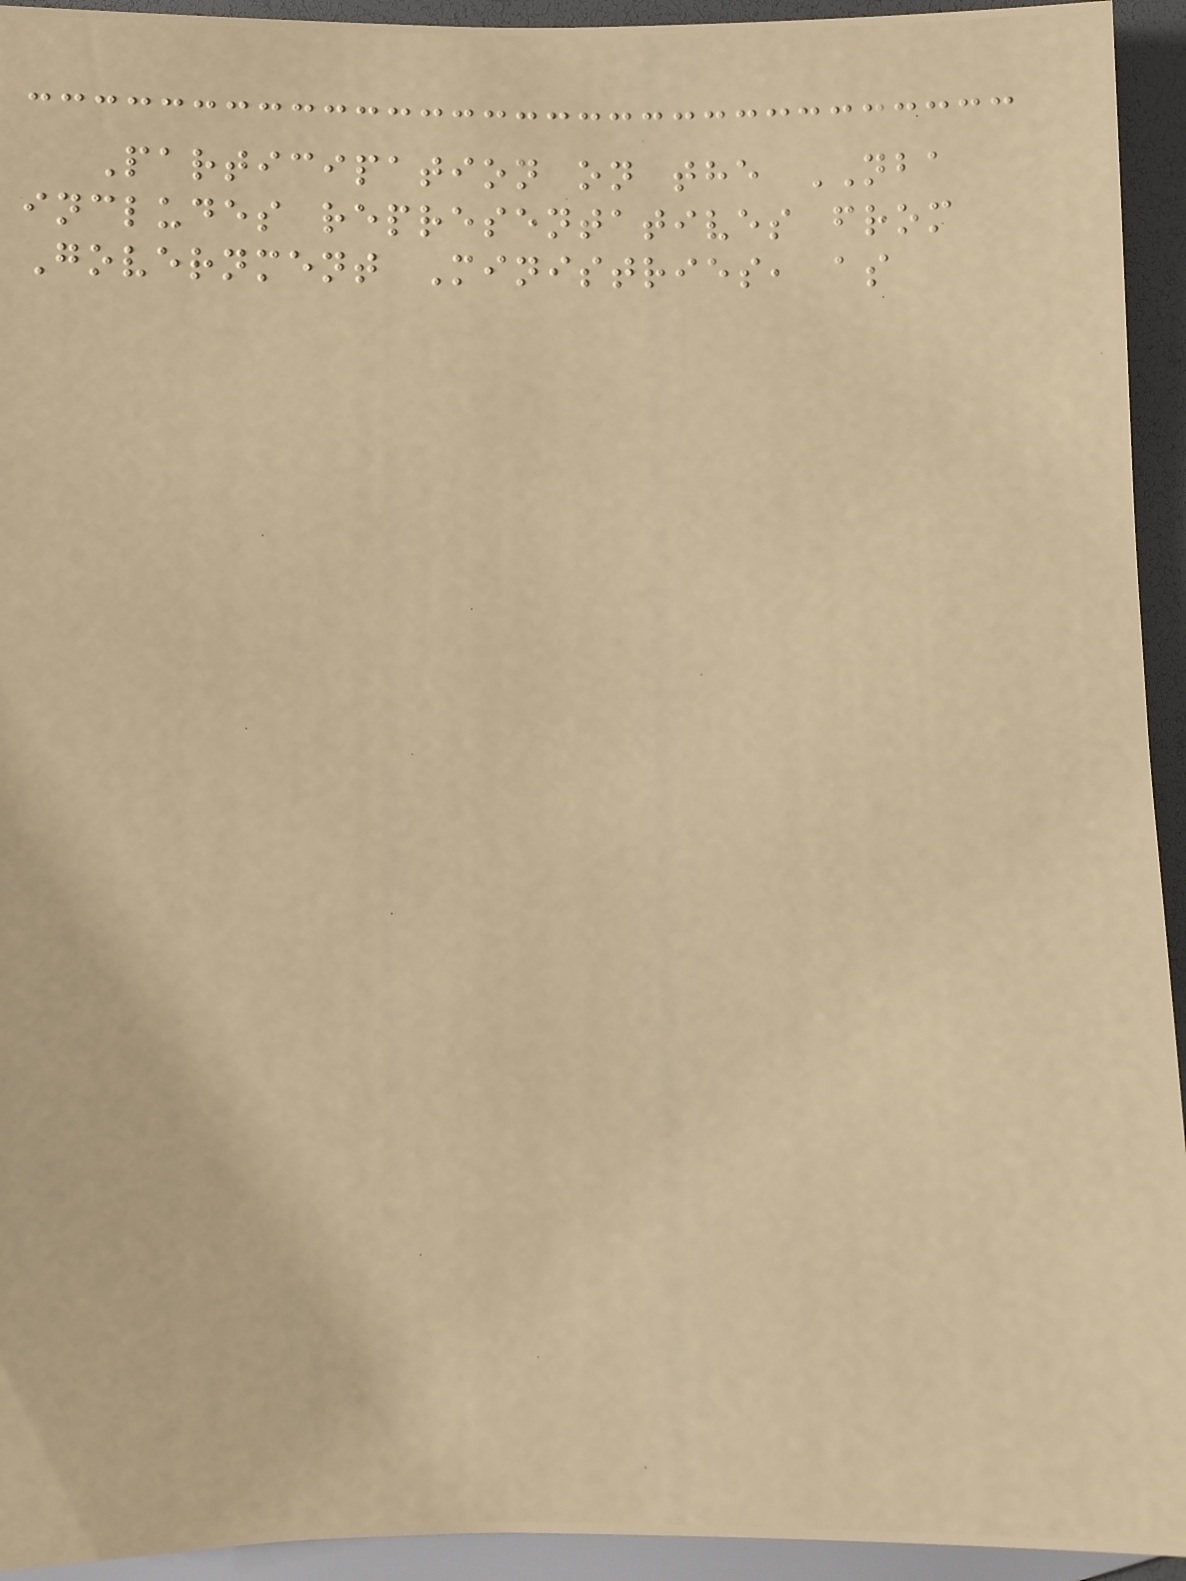Participation on the NBA
includes representatives from
Government Ministries, as
